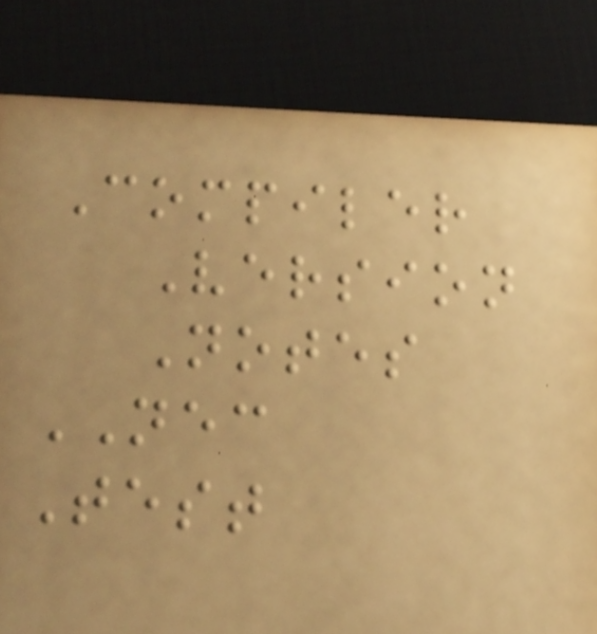Compiler
Version
Notes
NEC
Test
